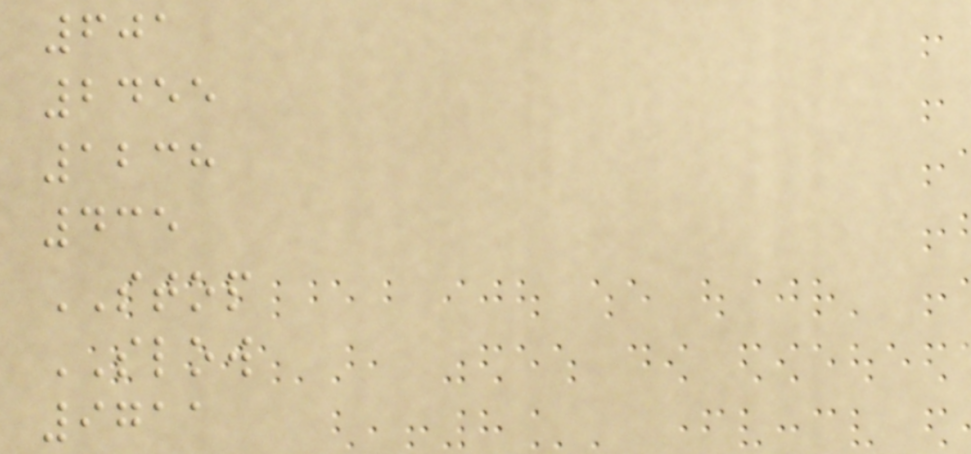601
2455
1238
435
STOP
SLOW
9711
